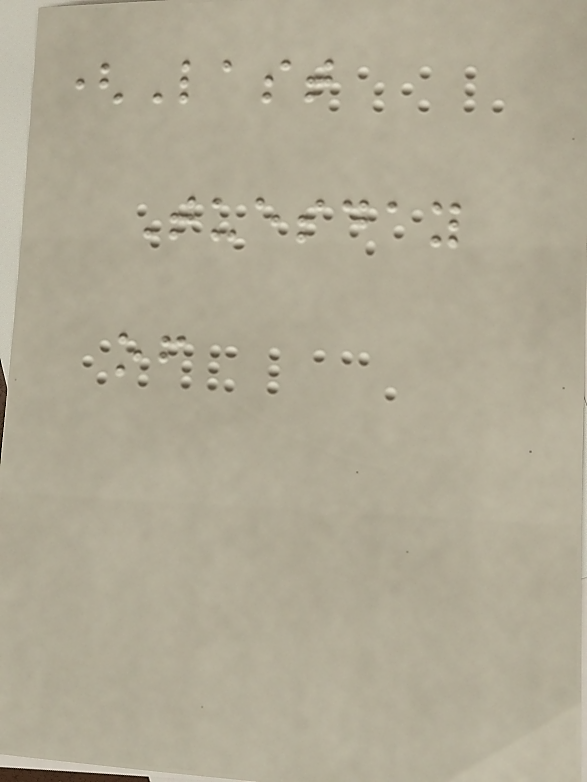(Last
Tuesday
of
